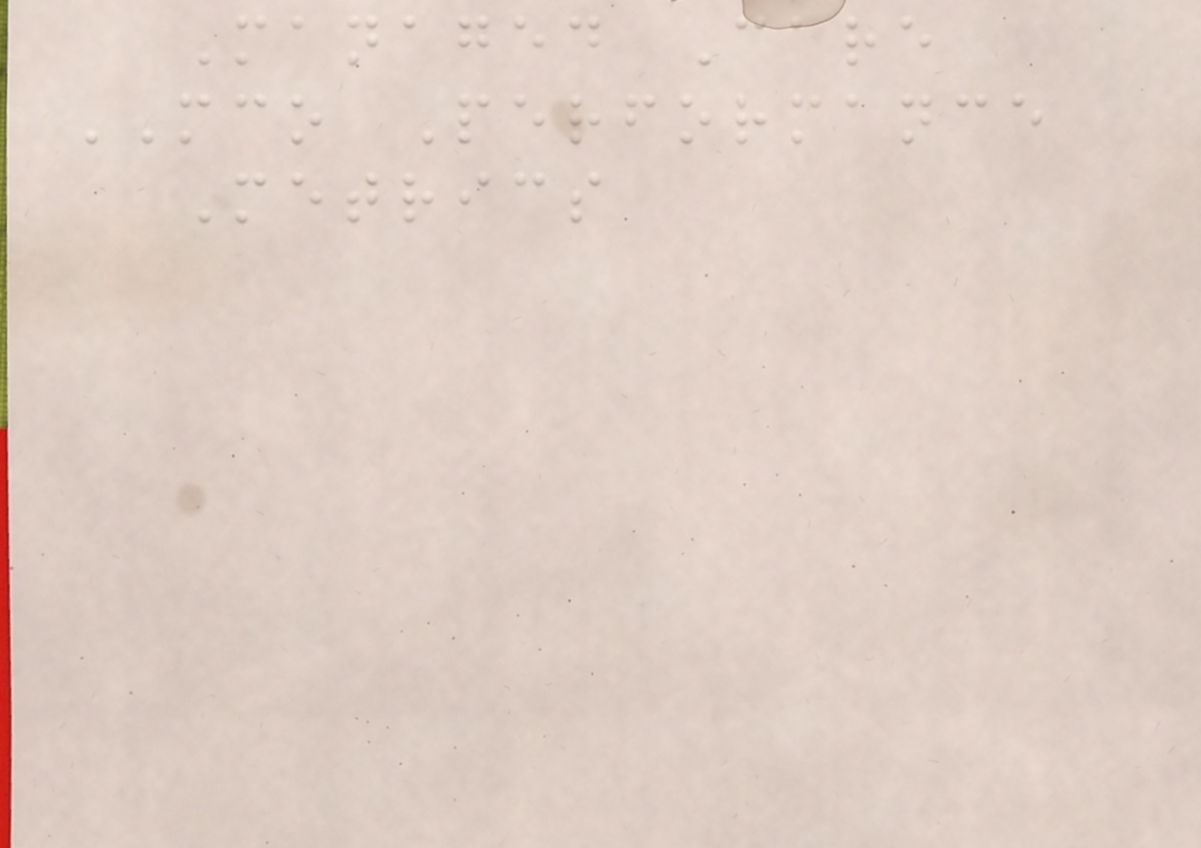Managed Care
MCO Performance
Metrics
